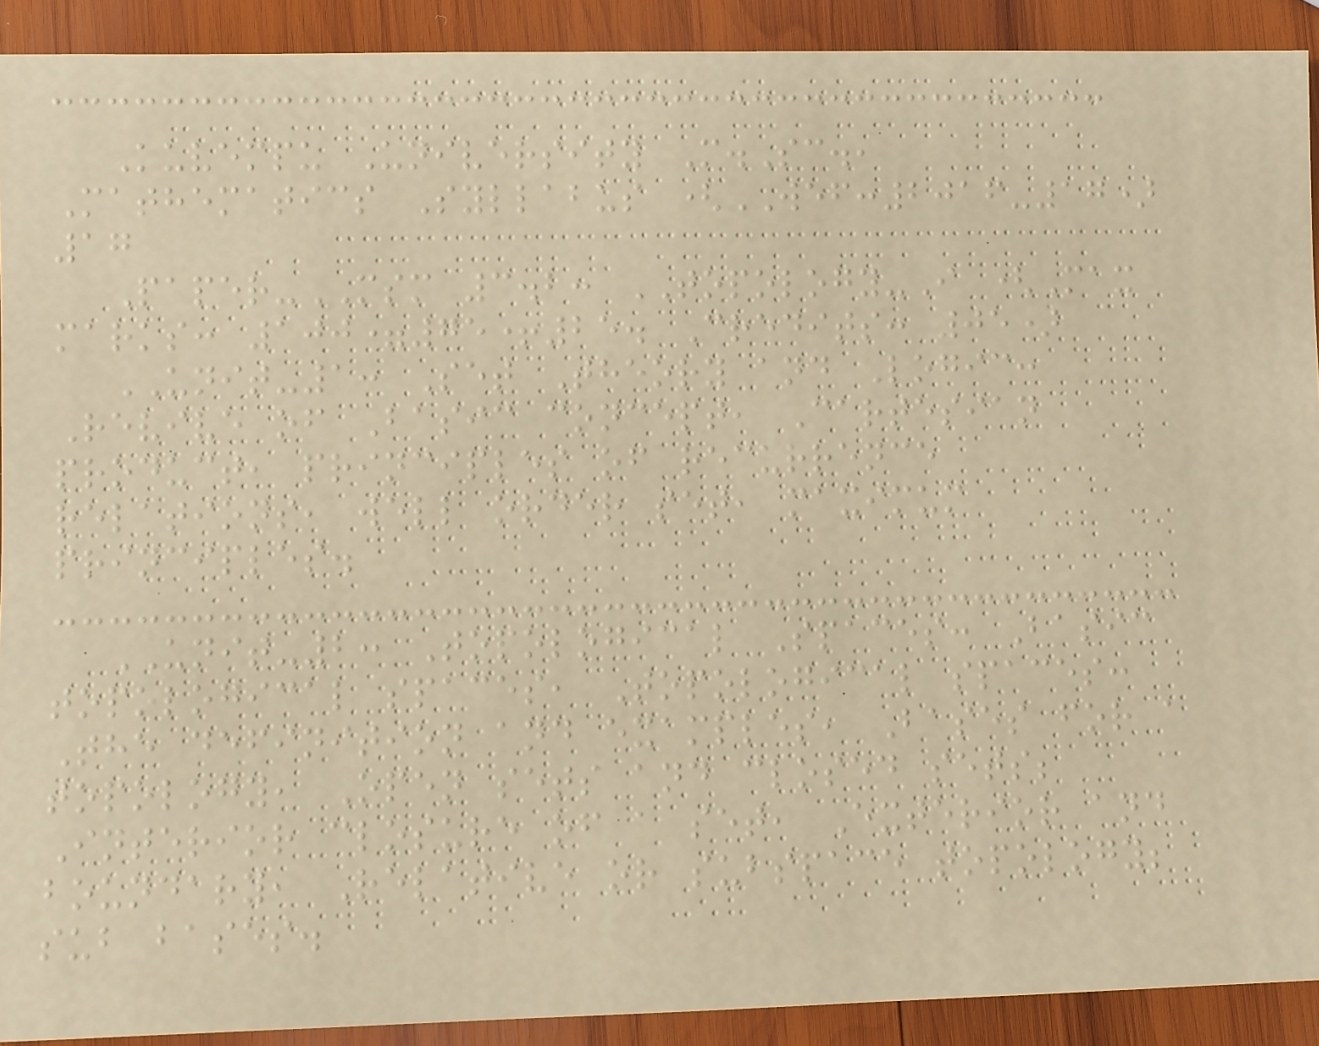Kuvempu University M.Sc.,
Mathematics Syllabus (WEF:2016-17)
17
Paper-MSM 3.2: TOPOLOGY-I (Max
marks: 100=75+25. Credits: 05)
UNIT-1: Set Theory and Logic:
Revive of Basic concept, Cartesian
product, principles of recurrence
relations, well order set, maximum
principles.
UNIT-2: Topological Spaces: Basic
topological spaces, Topological spaces:
The definition and examples, Bases for a
topology, Open sets and closed sets;
Interior closure of a set, Exterior and
boundary, Relative or subspace topology;
sub bases.
